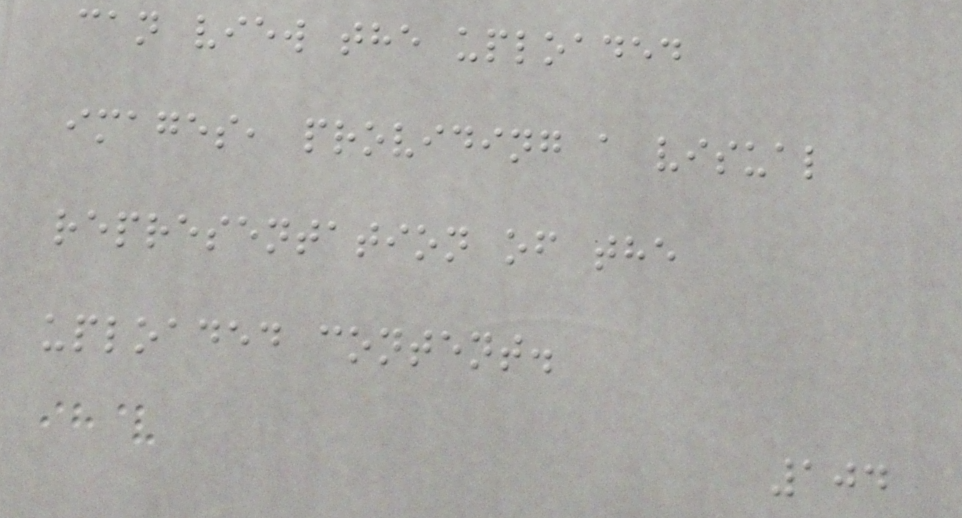can view the uploaded
images, providing a visual
representation of the
uploaded content.
104
